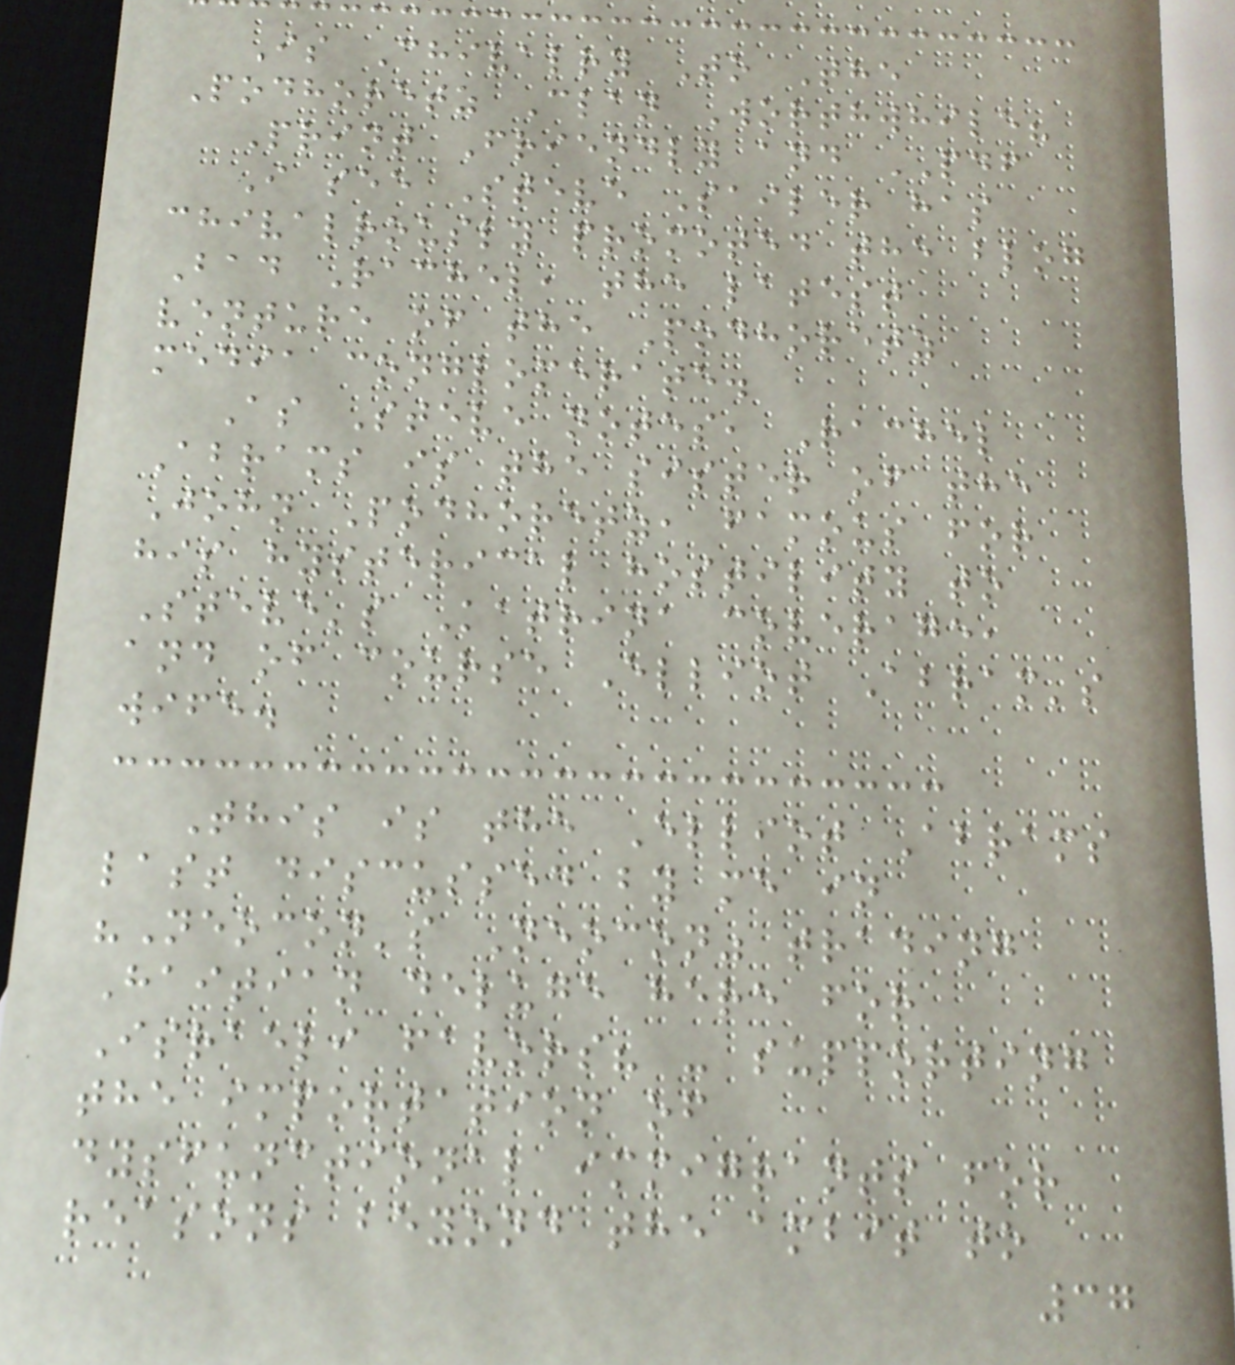Is Chivalry To The
Podhoretz Clan Worthwhile?
Print Friendly and PDF
I see Steve Sailer has
chivalrously promoted the blog
Bad Rachel, the latest
venture of the Podhoretz
media conglomerate.
As Steve notes, Rachel
Abrams is the sister of the
John Podhoretz, famous for
his hysterical hostility to
Steve's Katrina coverage,
and of course Elliot Abram's
wife.
This is the Elliot Abrams
last discussed by me in
"Neocon's Neocon" trading
Haitian deluge here for
Israeli favors? - supporting
the importation of
dysfunctional immigrants for
reasons beyond the ambit to
37
